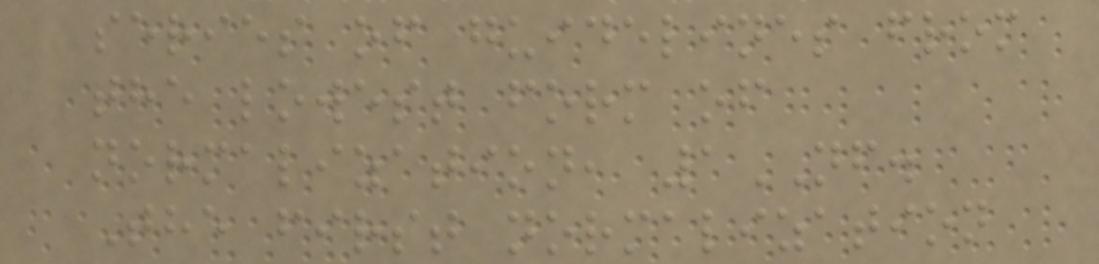series of guidelines from
the lowest form of
normalization, 1NF.
The first normalization
